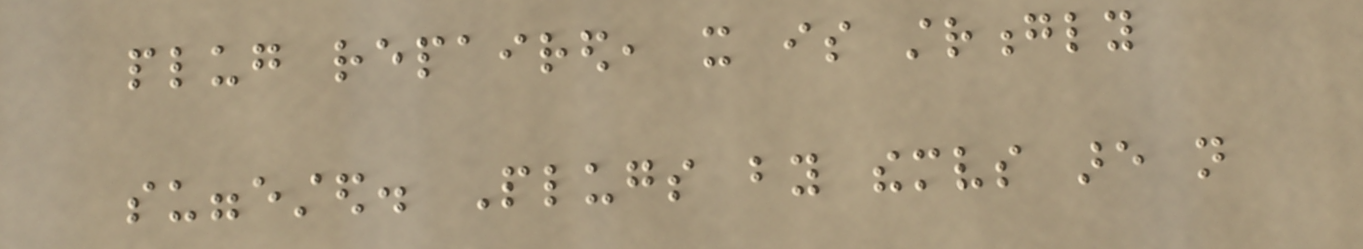plug repaired, it is strongly
suggested. Plugs by themselves are not
